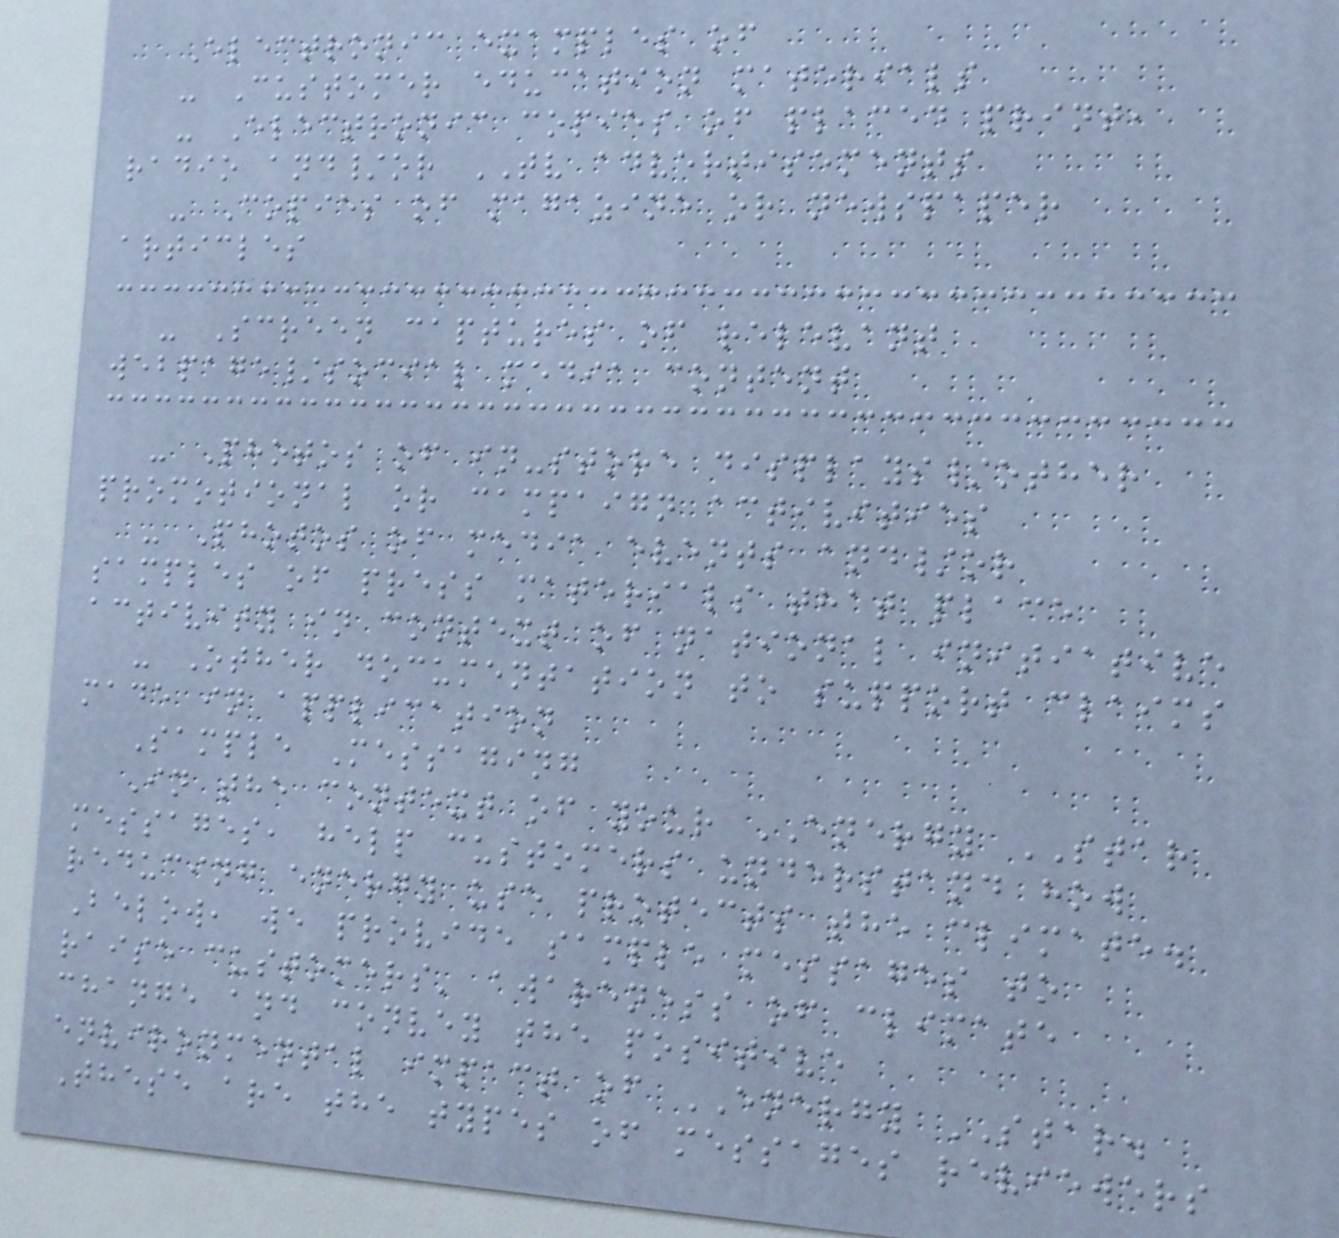Electronic examples of
- Customer education materials
- Electronic copies of placed print,
radio and/or TV advertisements
- Copies of magazine or newspaper
articles
- Screen captures of relevant
webpage/social media content
- Photos of in-store displays/other
promotional or campaign activities
- Photos of media events and/or
samples of press materials that place
activity in context of national initiative
- Other documentation to support claims
made in application
Sample Messaging
In the context of your ENERGY STAR
messages, help customers understand how
reducing energy use protects the climate.
Below, we provide sample messages to
raise customers' awareness of climate
change and convey the positive
environmental impact of ENERGY STAR.
These are the types of messages reviewers
